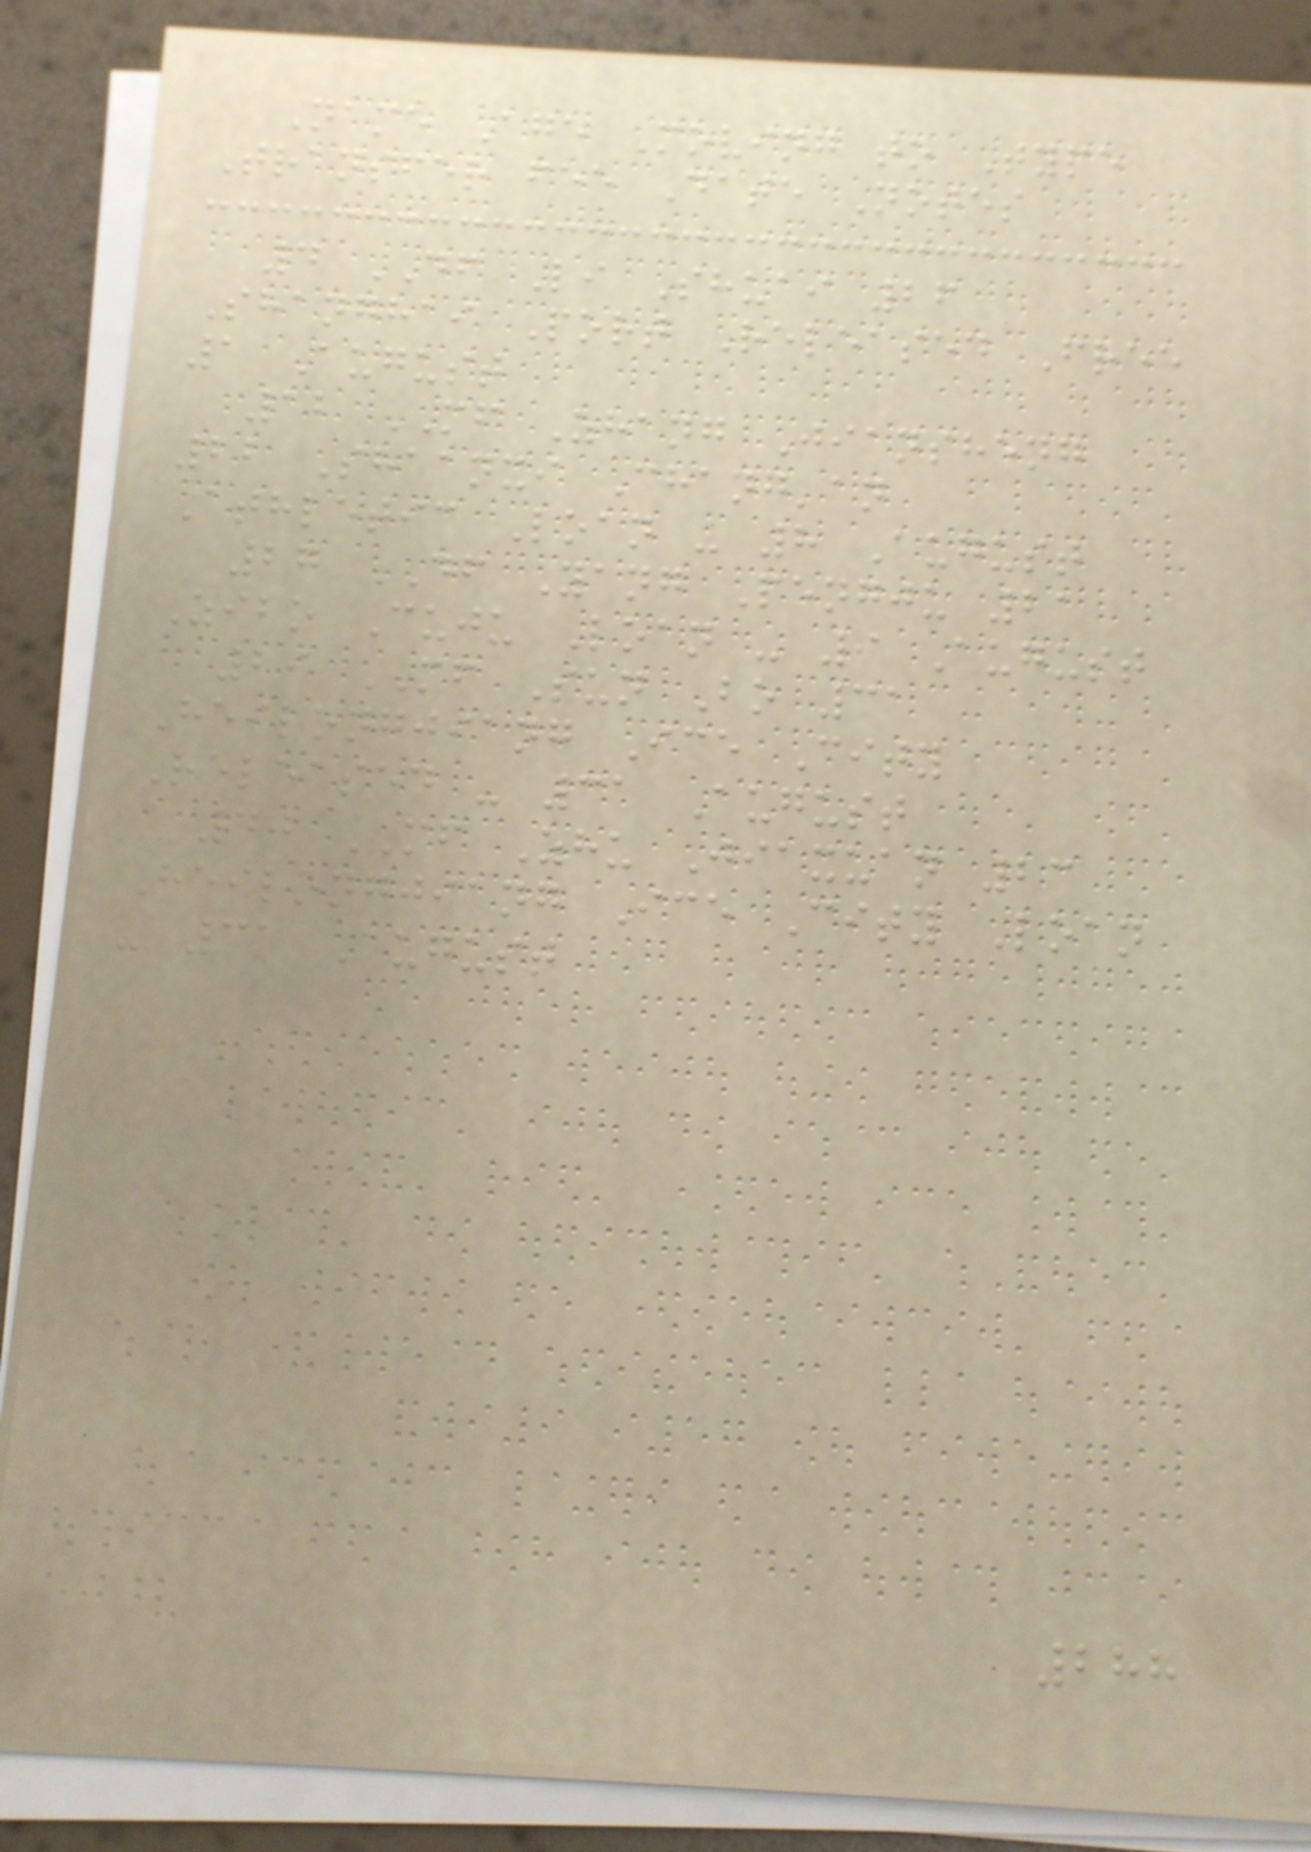Name Age Moving to Type
Transfer fee Date Notes
4 DF Li Shuai 26
Shanghai Port Released Free
1 August
12 MF Zhang Jiansheng
22 Shaanxi Chang'an
Athletic Loan - 8 August
27 DF Yang Pengju 21
Zibo Cuju Loan - 9 August
29 MF Sun Bo 31
Heilongjiang Ice City
Released - 31 August
40 MF Zhu Jiaxuan 23
Heilongjiang Ice City Loan
- 31 August
288
